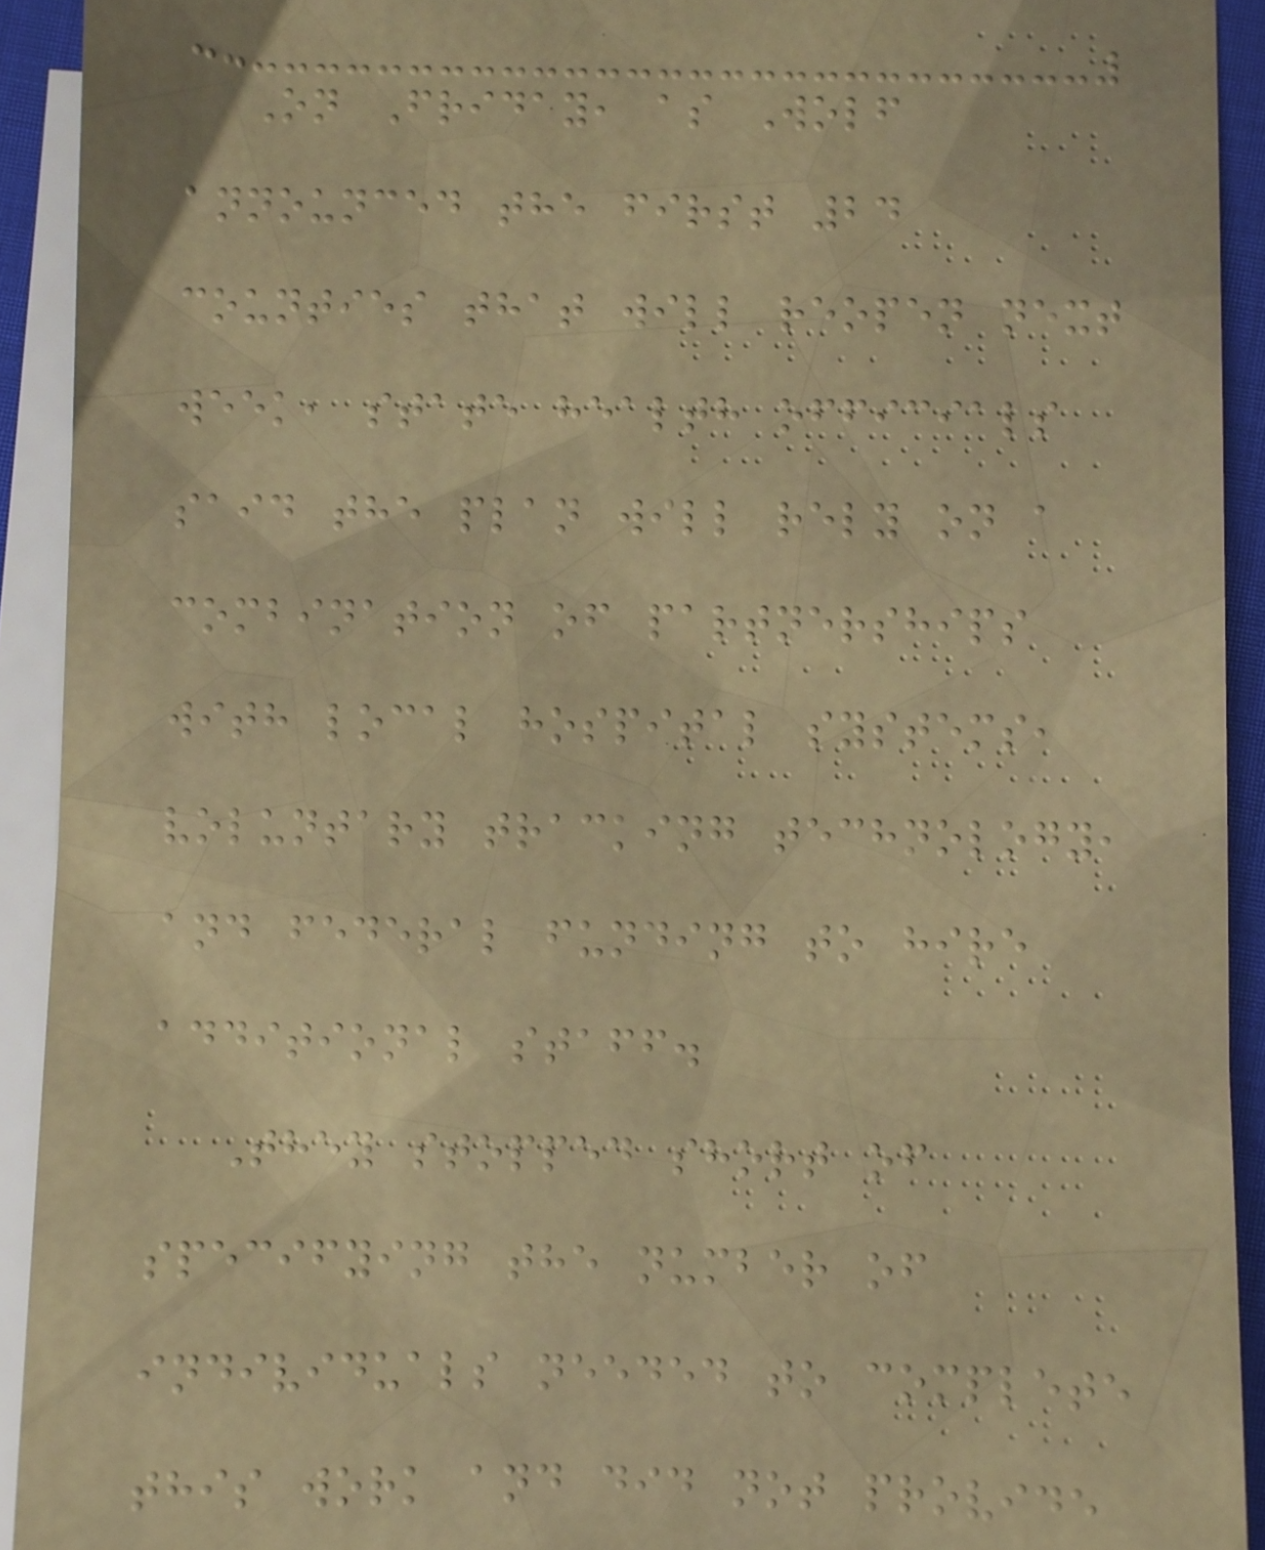On Friday, as Wolf
announced the first 24
counties that will reopen next
week, state health officials
said the plan will rely on a
combination of partnerships
with local hospital systems,
voluntary tracking technology,
and federal funding to hire
additional staff.
They stopped short of
specifying the number of
individuals needed to complete
this work and did not provide
